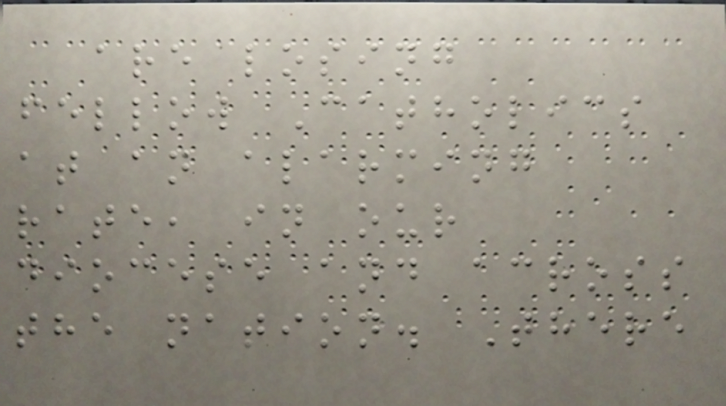are losing
fellow Catholics
at an alarming
rate, in our
diocese and across
the nation. There
